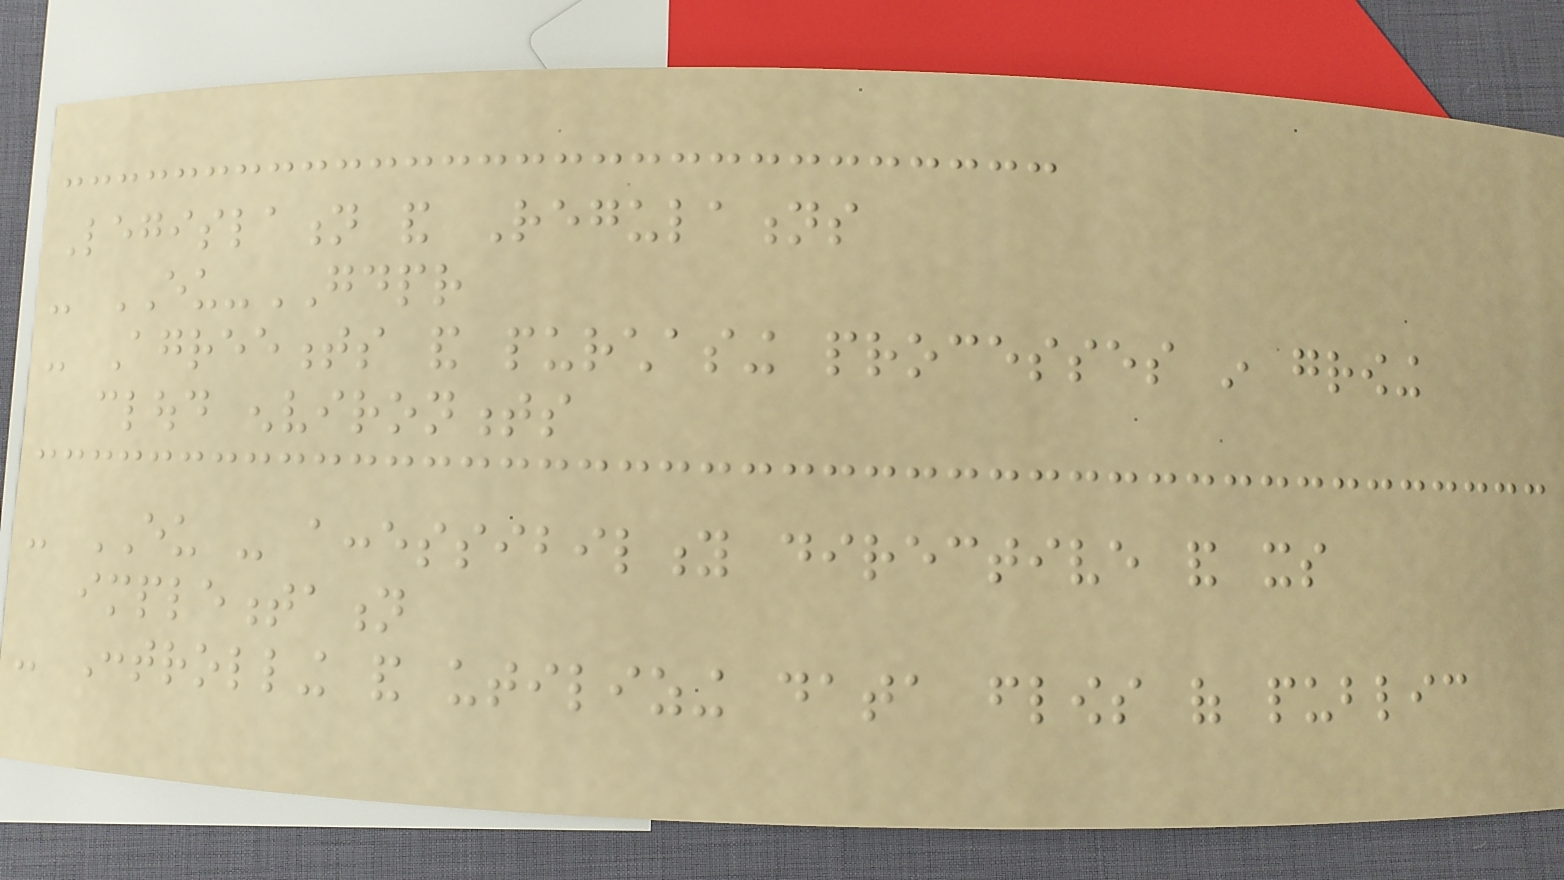Legislation and Regulations
- EU-GDPR
- Agreements and purchasing processes in growing
cloud environments
- EU - accessibility directive and its
implementation
- Controlling and utilizing data flows of public
